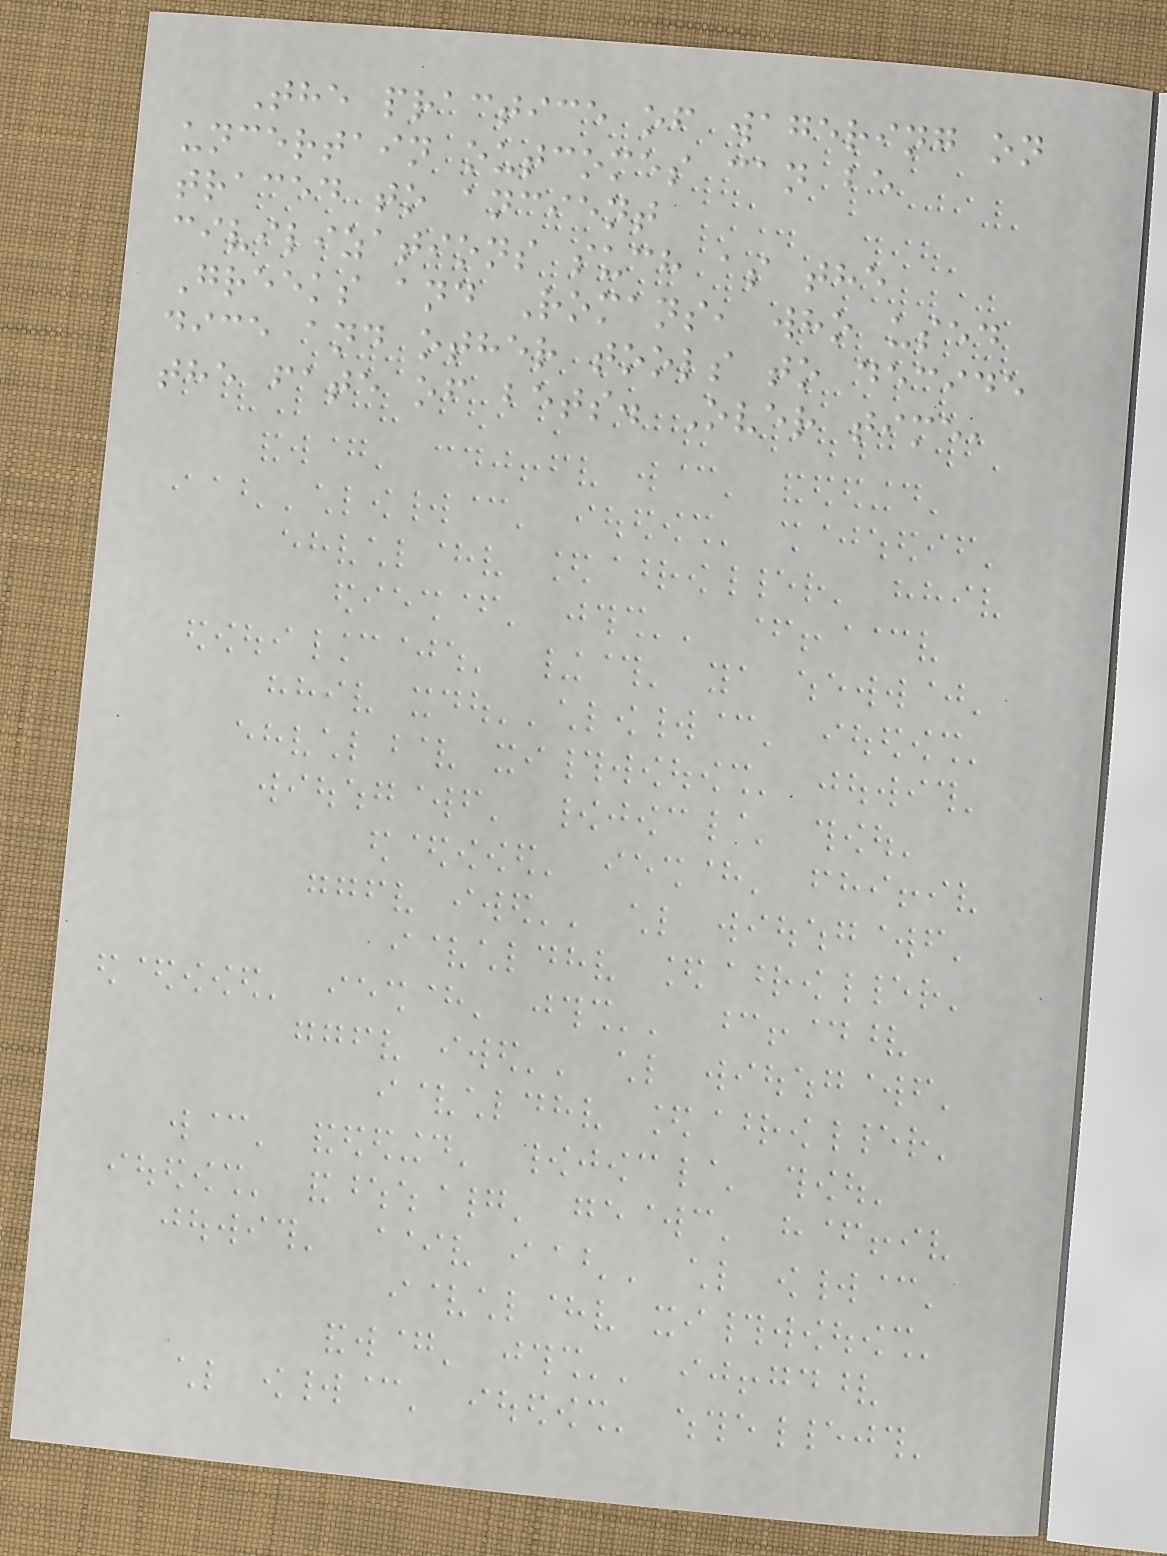The practice of wagering on
uncertain outcomes can be
traced to ancient
civilizations such as the
Greeks and Romans, who used
dice and other tools to decide
the fate of bets. Over time,
